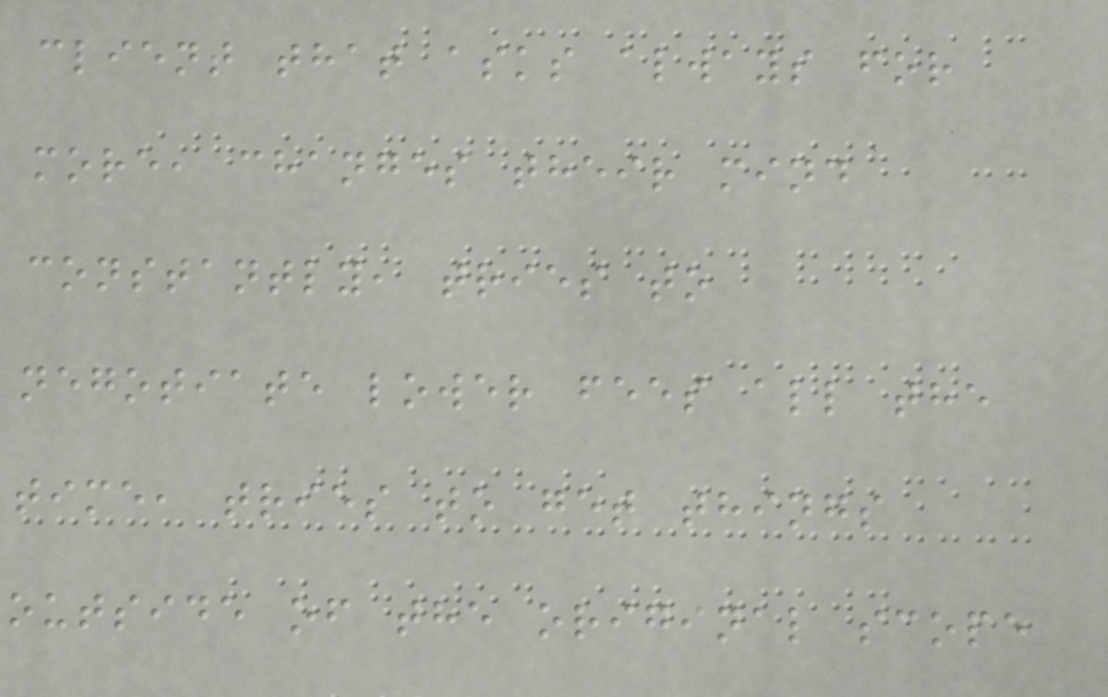client that asks always for
more, changes their mind
constantly, tries to
negotiate lower fees all the
time, tries to get things
outside of the original scope
